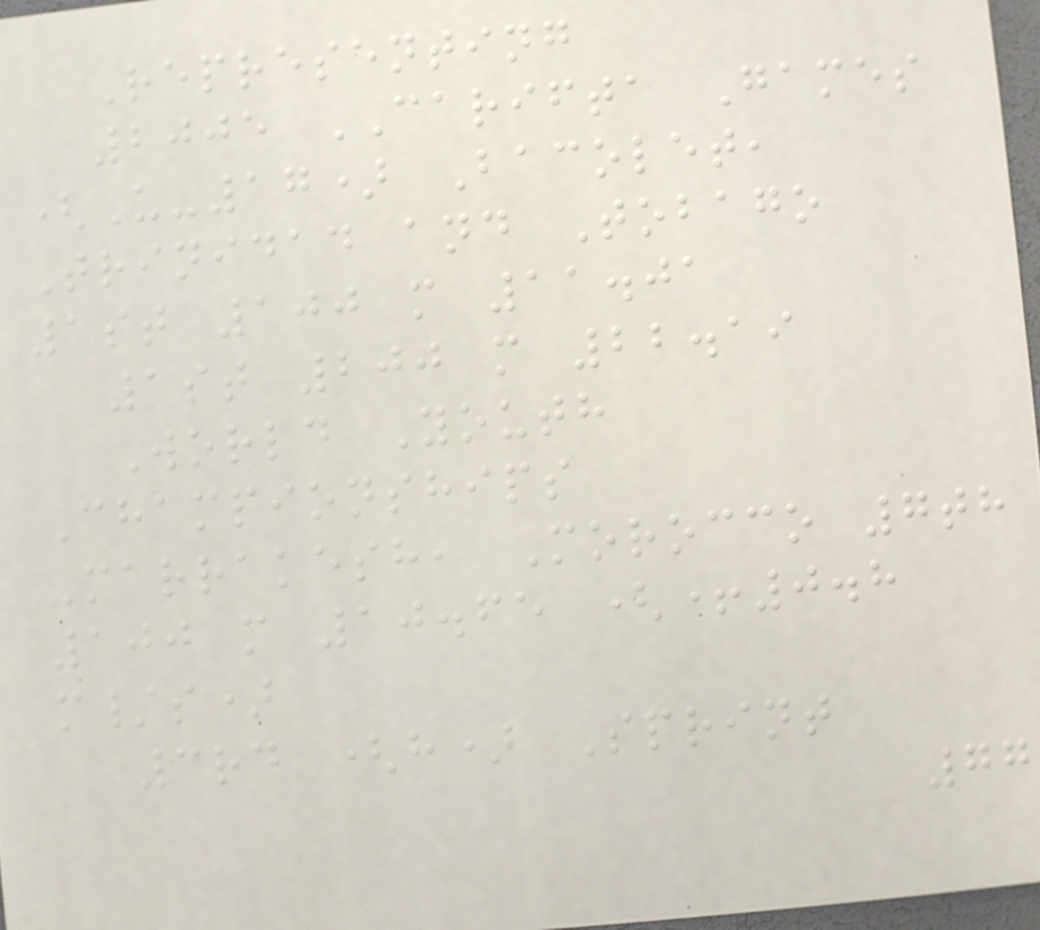Representing
2005 CARIFTA Games
(U-17) Bacolet,
Trinidad and Tobago
1st 100 m 11.01
1st 200 m 22.19
World Youth
Championships
Marrakesh, Morocco 7th
100 m 10.65 (+0.8
m/s)
3rd (h) Sprint
77
